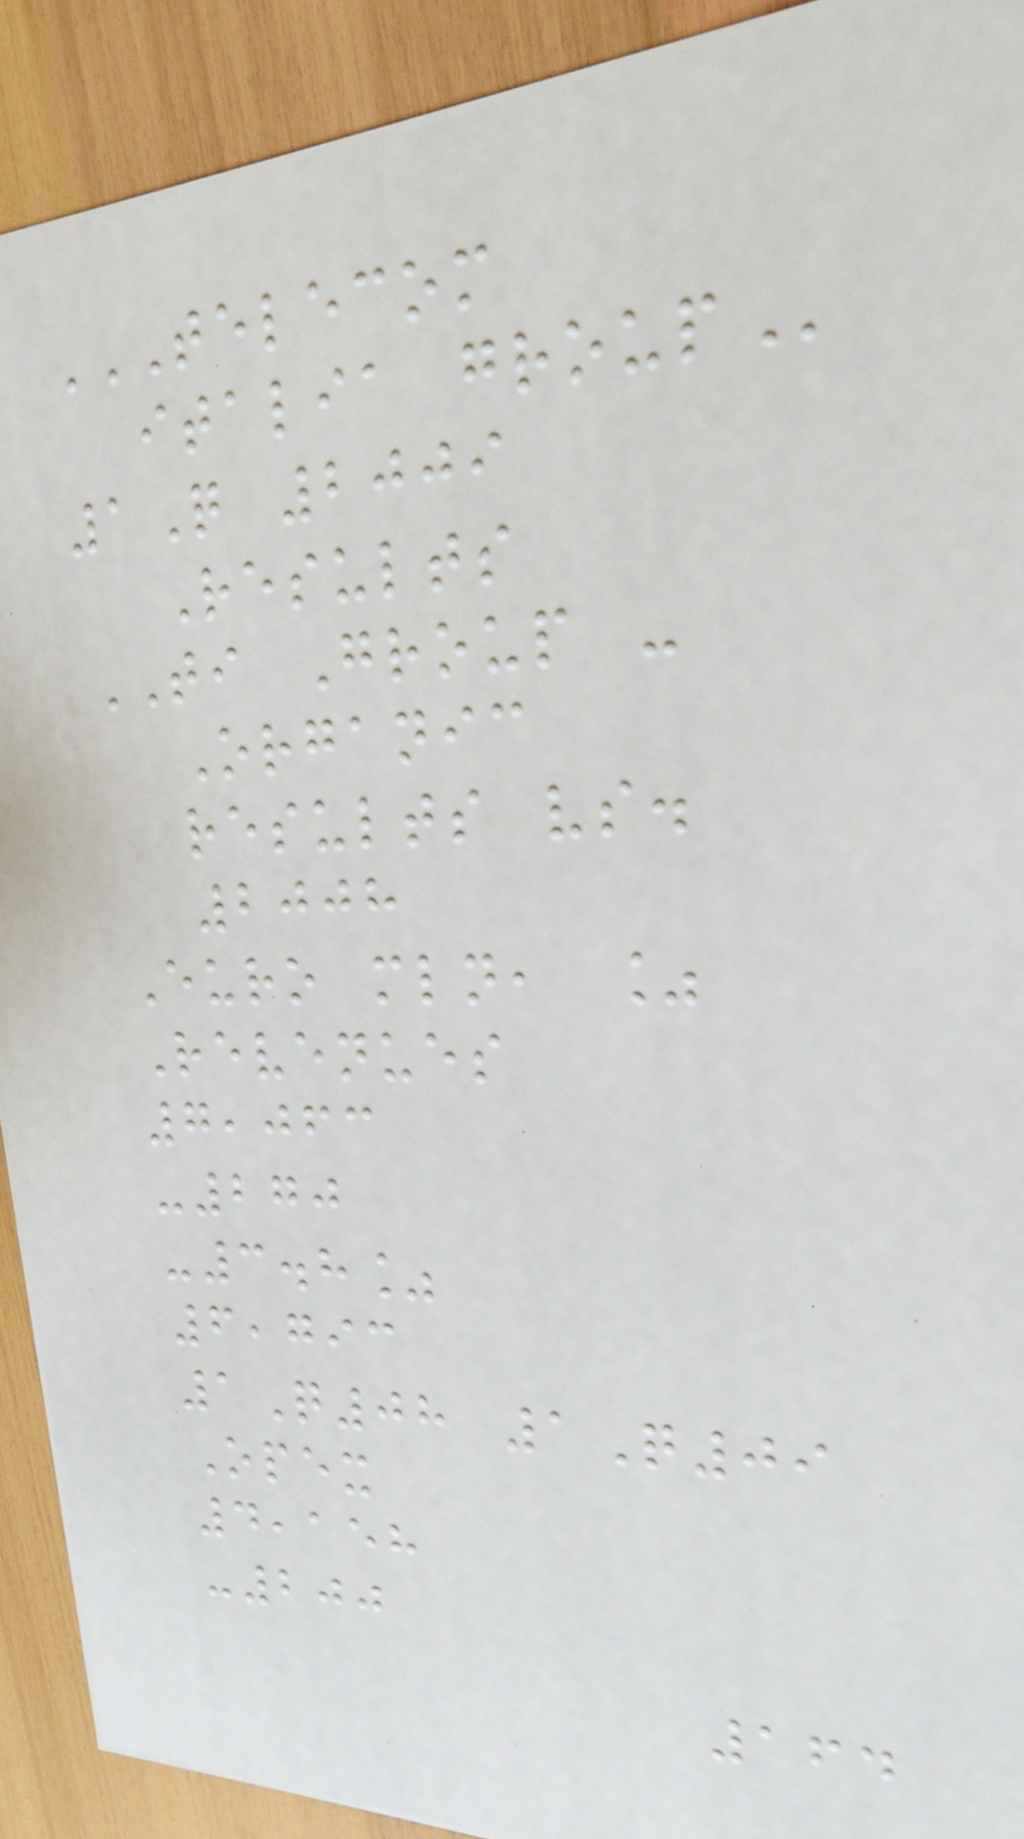TELECOM
ITALIA GROUP
1Q 2009
Results
TI Group -
Organic
results vs.
2008
Euro mln, %
Revenues
7,063
-270
-3.8%
6,793
1Q08 1Q09
Opex
4,158
-200
164
